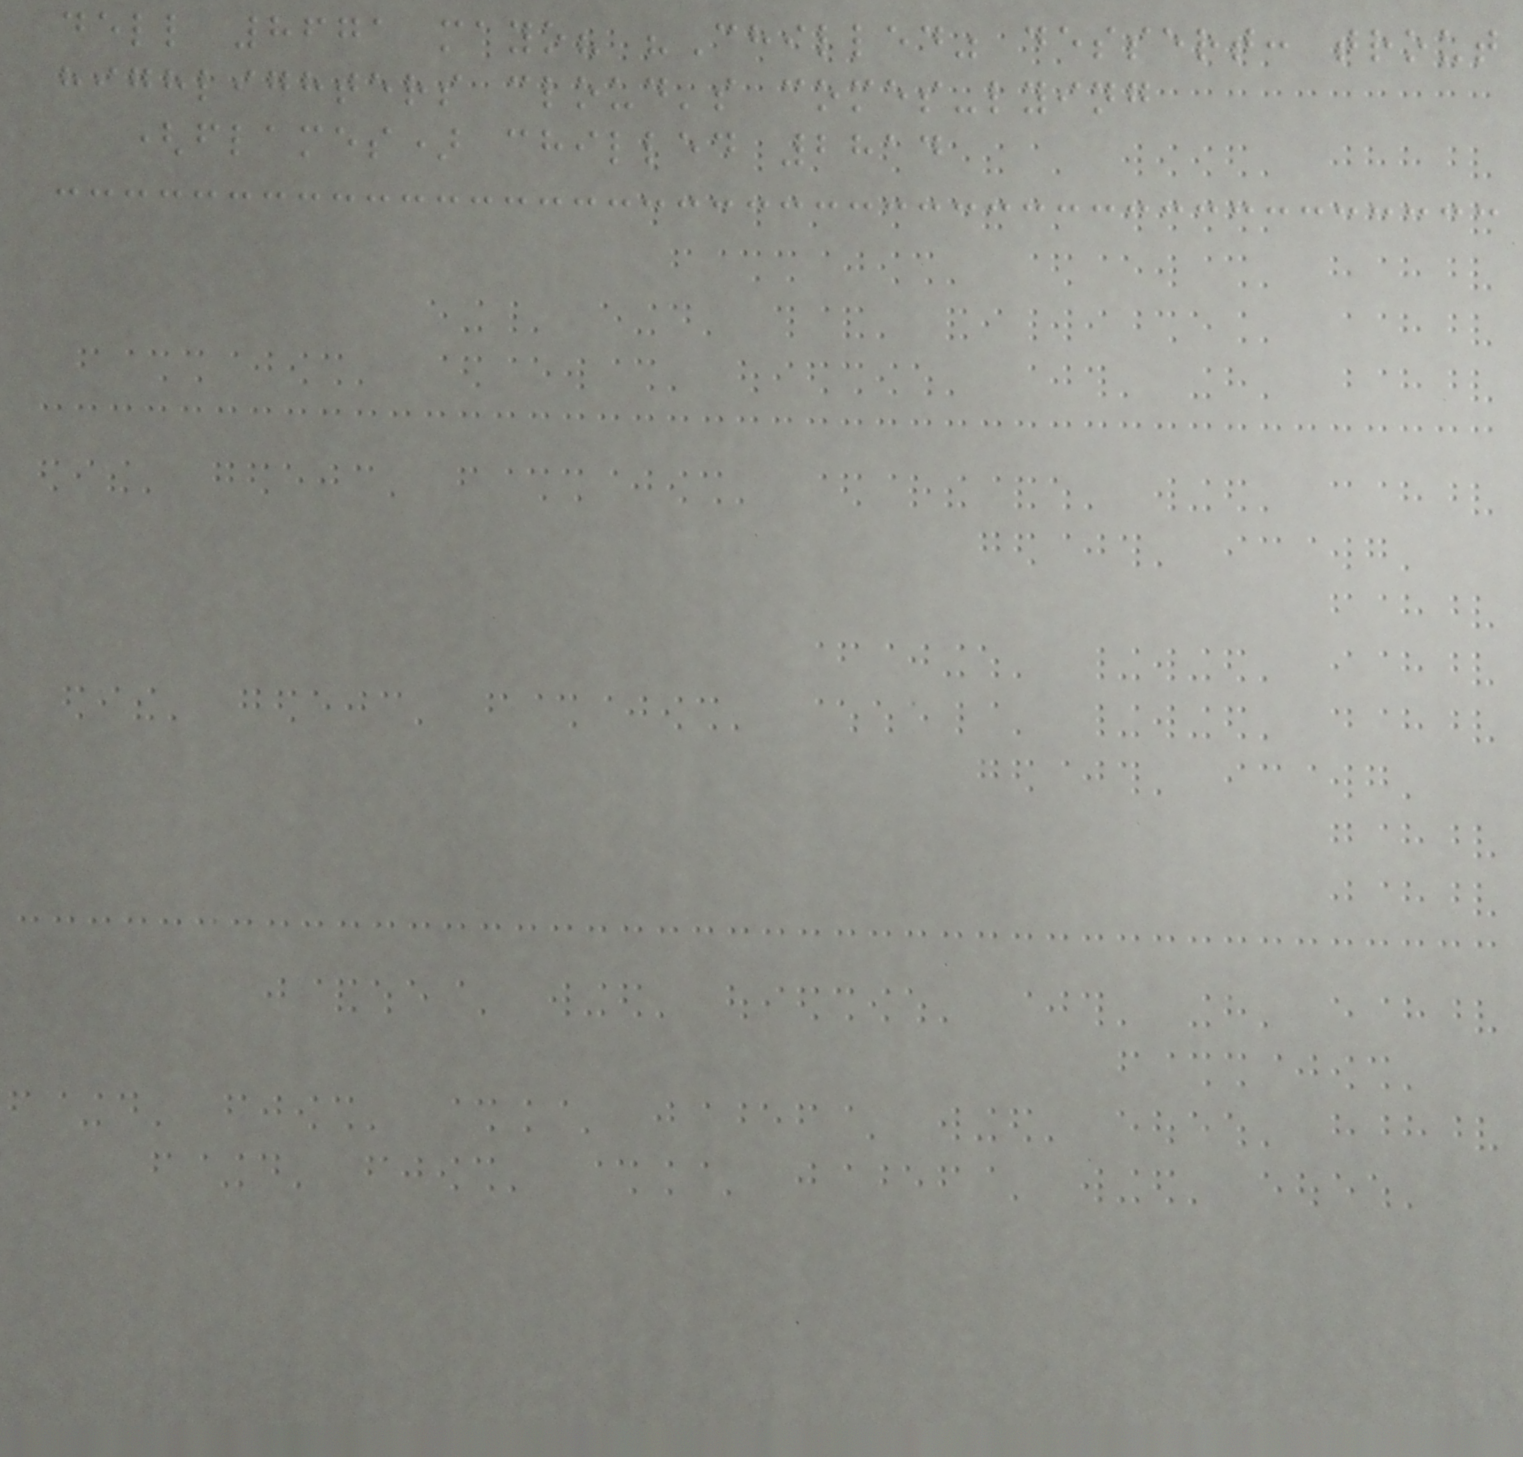dell 8671 mayo? "Chilled" dessert: trout
highlighters cloud's comes-lying
(flames) chilled 2814
